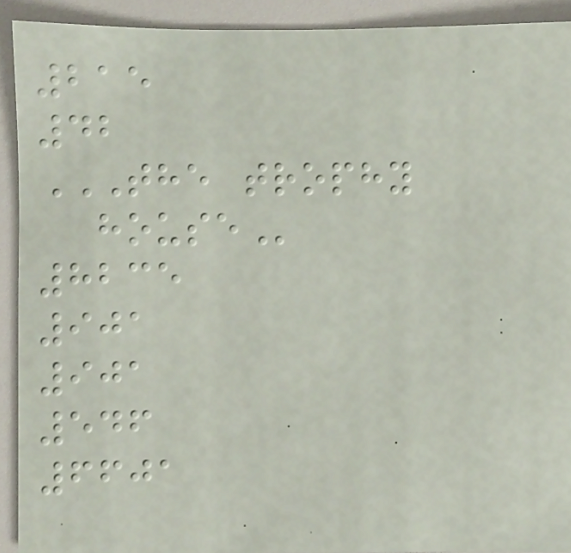215
42
THE TROPHY
HOUSE
8235
901
901
546
6601
